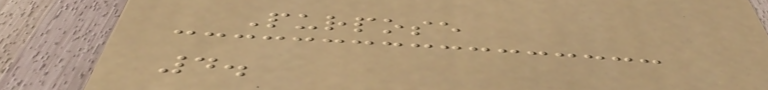Purpose
4.
